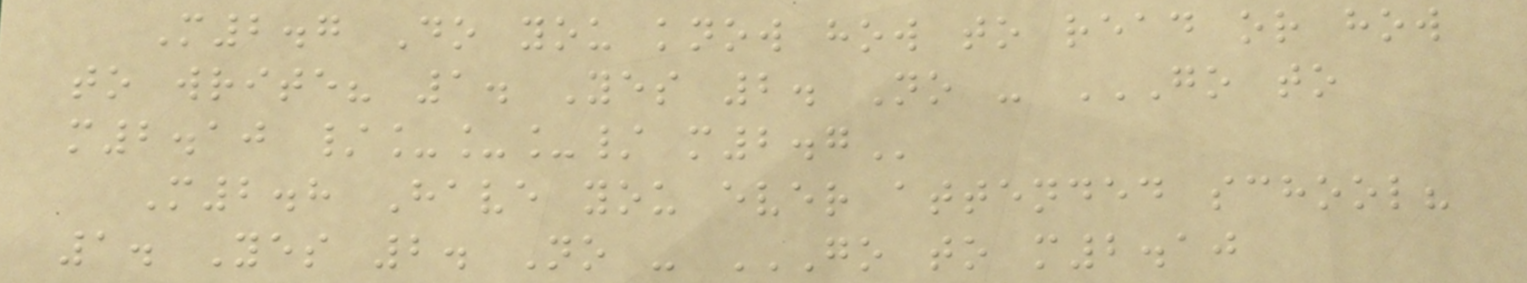M2.7 Do you know how to read or how
to write? 1. Yes 2. No - GO TO
M2.10 /___/ M2.7
M2.8 Have you ever attended school?
1. Yes 2. No - GO TO M2.10
